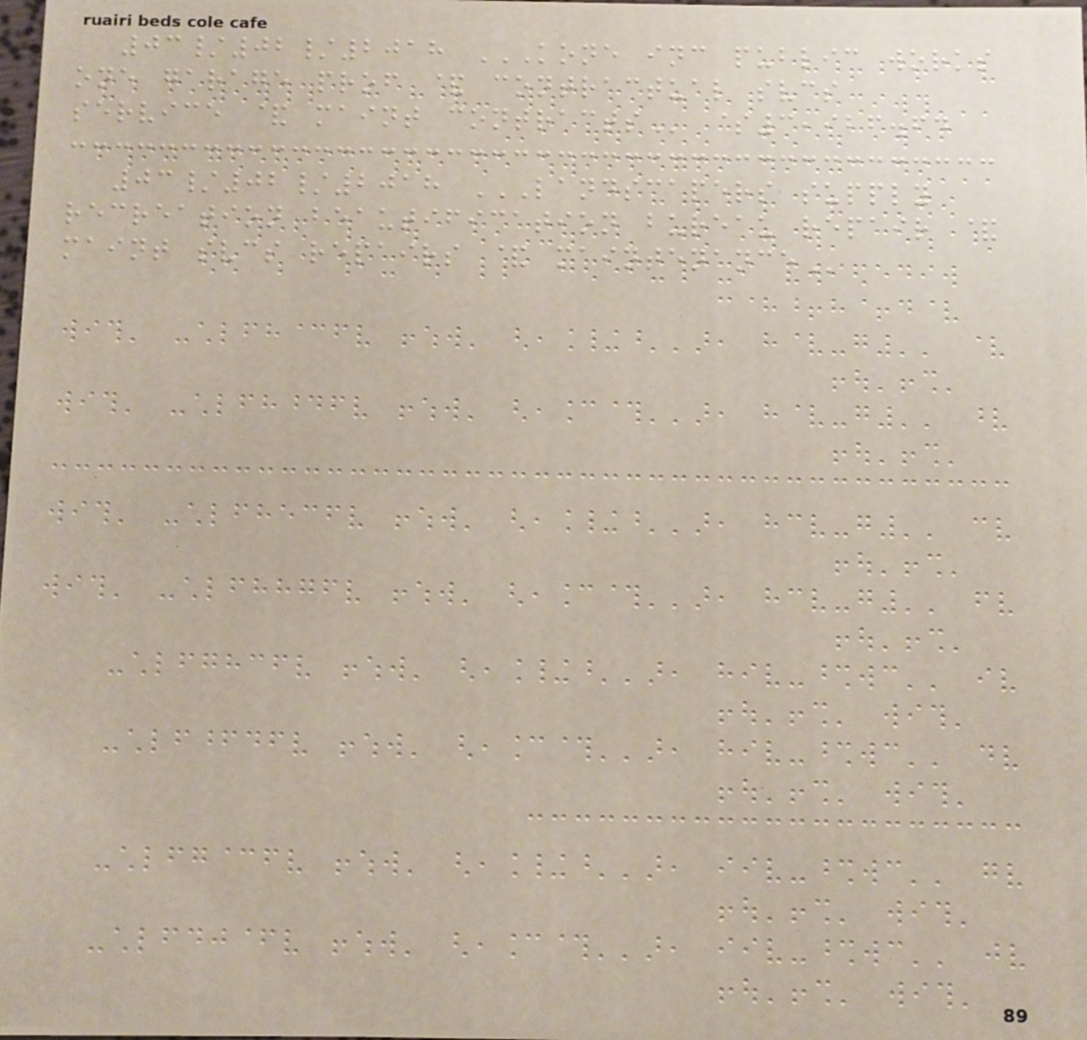03/02/2018 KONE INC PUBLIC WORKS
ONE GARAGE PROF & CONTRACTUAL SVCS
SERVICE & MAINT CONTRACTS $3,926.64
03/02/2018 LANDSCAPERS SUPPLY
RECREATION BEAUTIFICATION BUREAU REPAIR &
MAINT SVCS REPAIRS & MAINTENANCE
